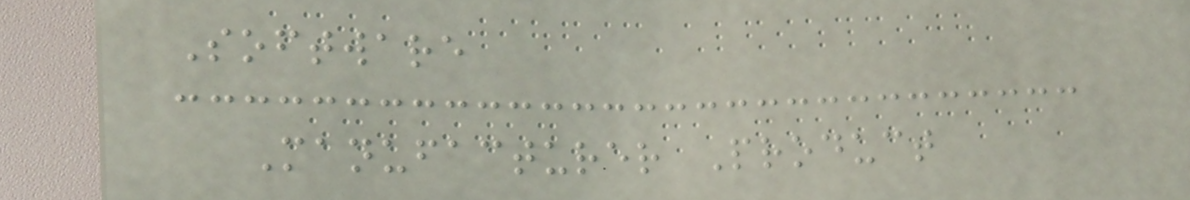Software
Manufacturer Product
